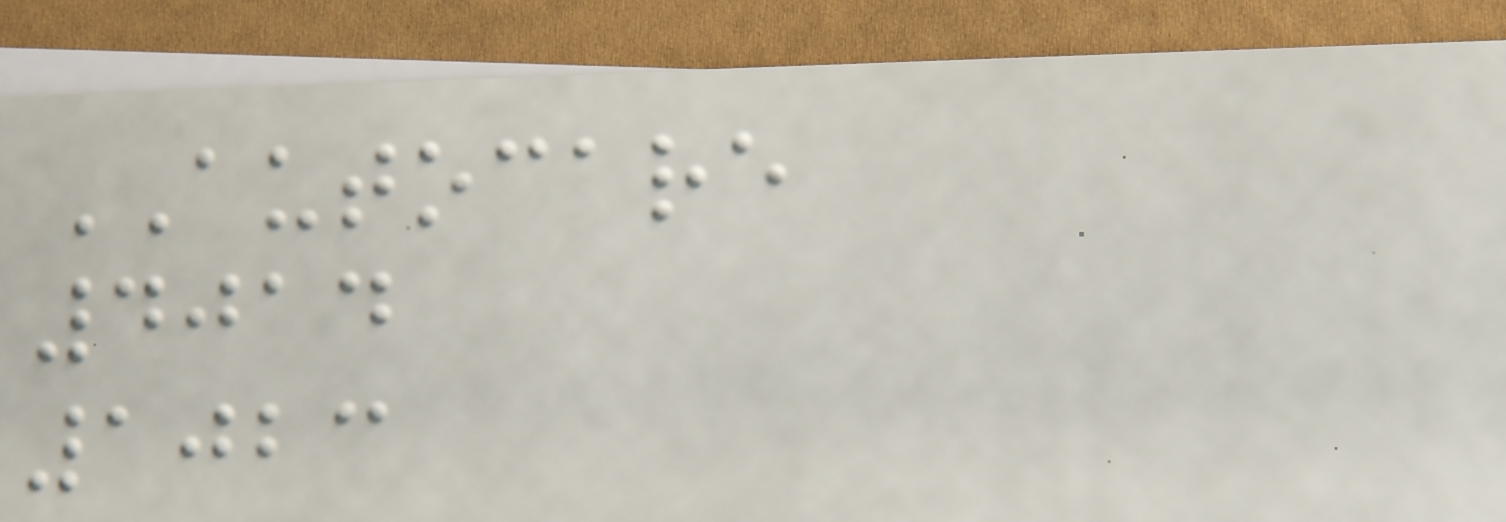AUTOCARE
4014
1023
